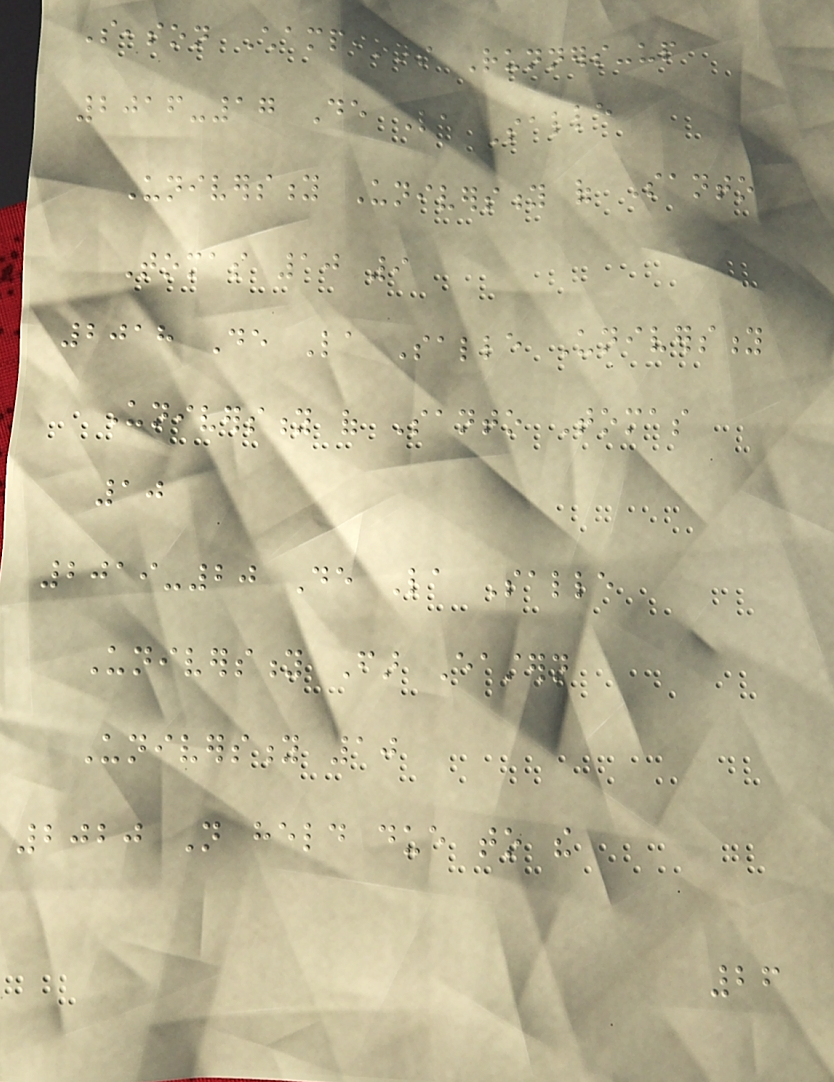Season Champions Runners-up
2016-17 De La Salle
University University of Santo
Tomas 10 9
2018 De La Salle University
University of Santo Tomas
10
2019-20 De La Salle
University Far Eastern
University 10
2020 Not held due to the
26
